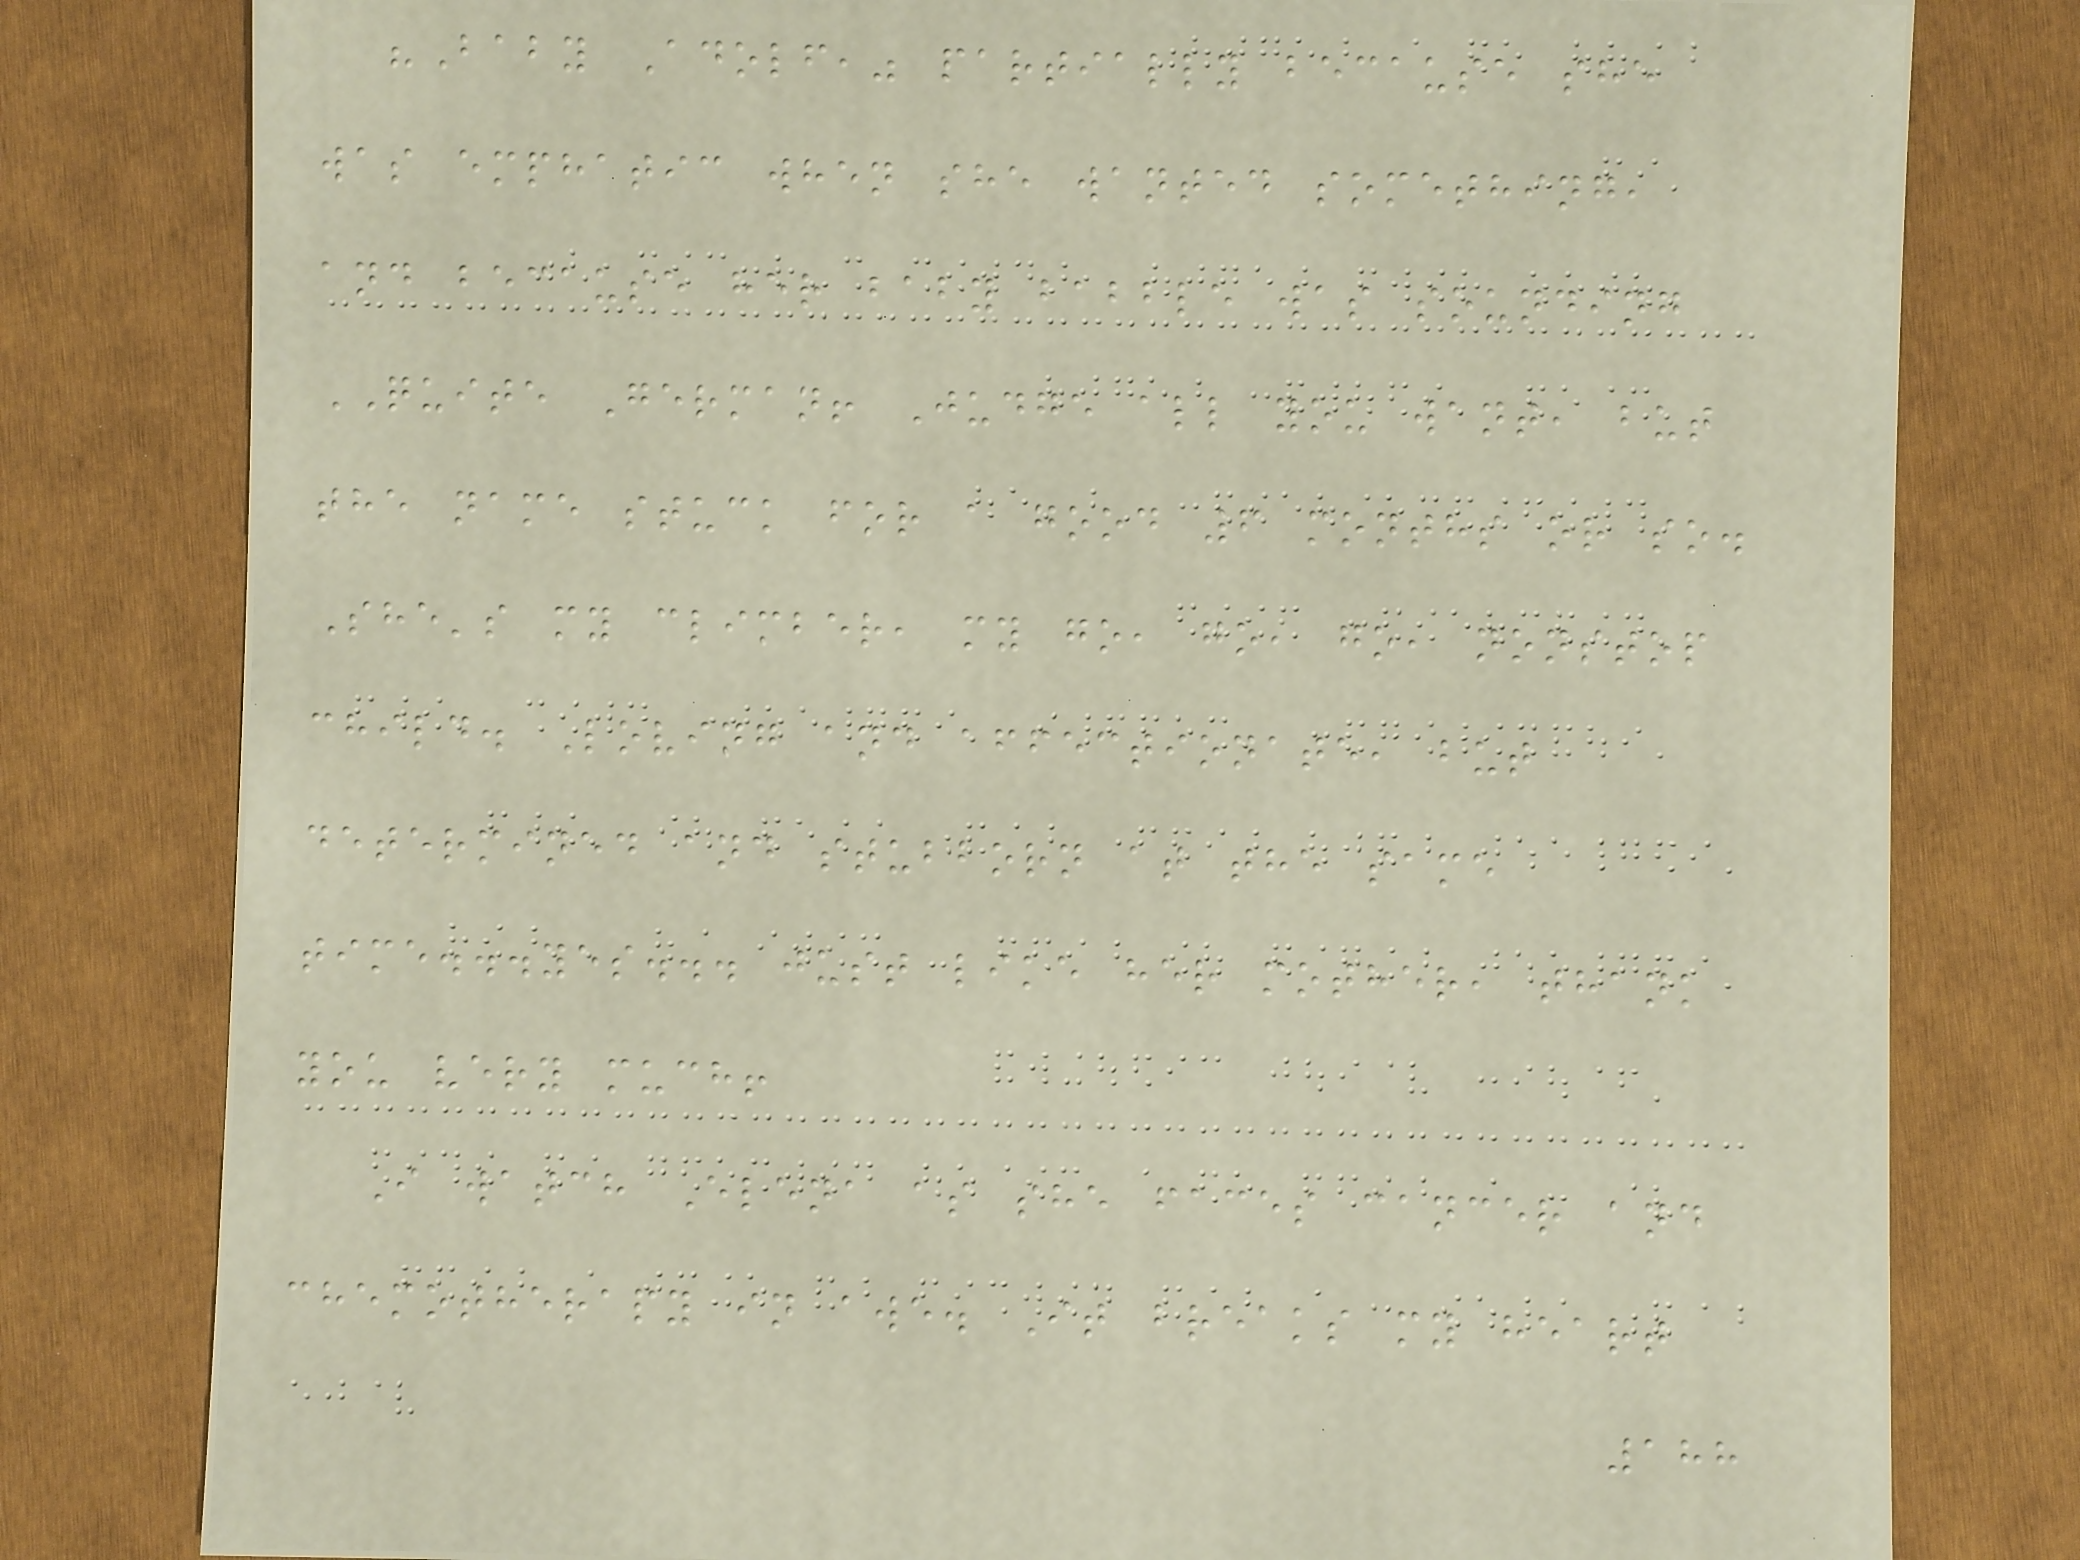"Baby Adolf," partially because she
was emphatic when she wanted something,
and because her baby babble was sounding
QUITE German! Judge all you want, but
the name stuck for a good 6 months or so.
She's my climber, my go, go, go, nonstop
child. Loving and affectionate, but
determined and stubborn at the same
time...yes... just like her mother, thank
you very much!
I watch Elena as she faces cancer and
chemotherapy in awe. It breaks my heart
188
